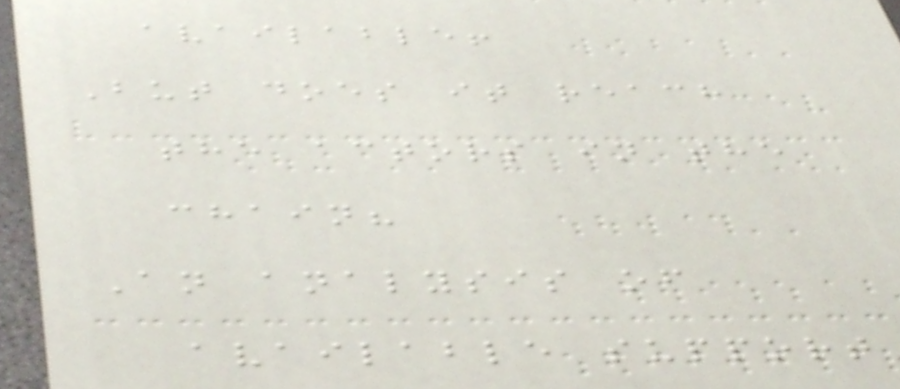available!
But does it reach
the actors in the
chain?
An analysis of
available support
